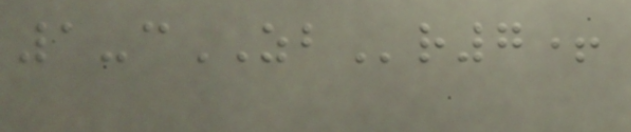1-cZBr7+
